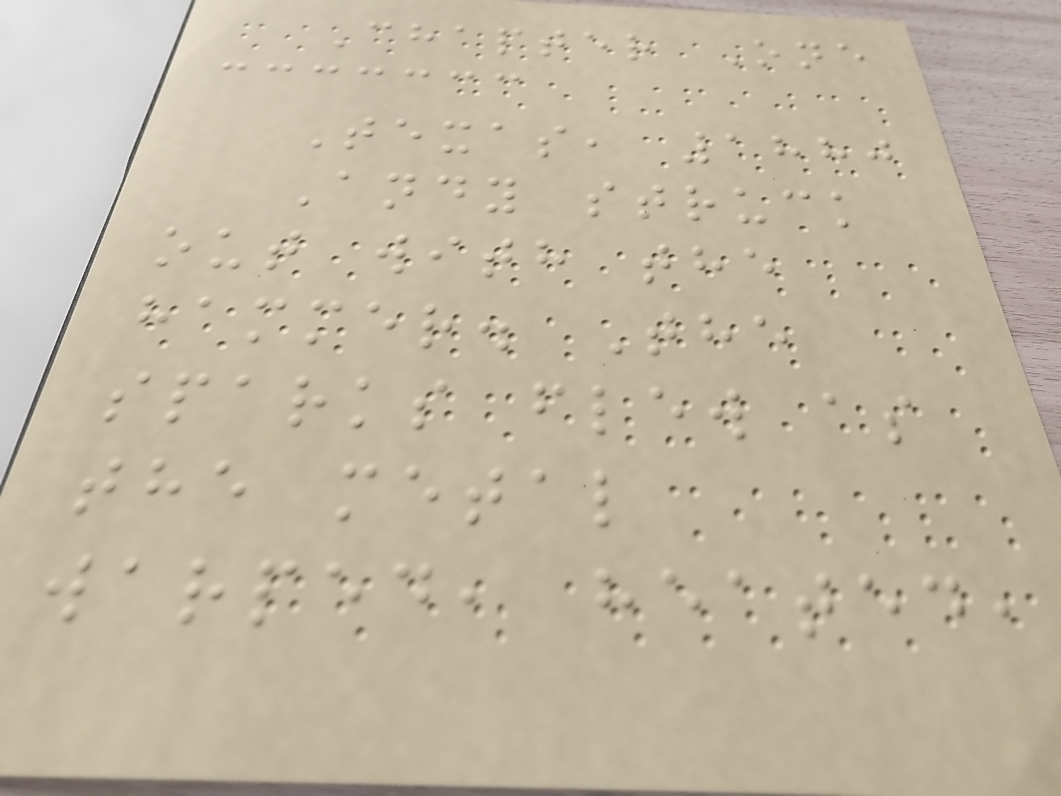Chapter One
Texas, 1880
Andy struck
out with the
hammer. The
sparks flew as
the metal
warped, heated,
